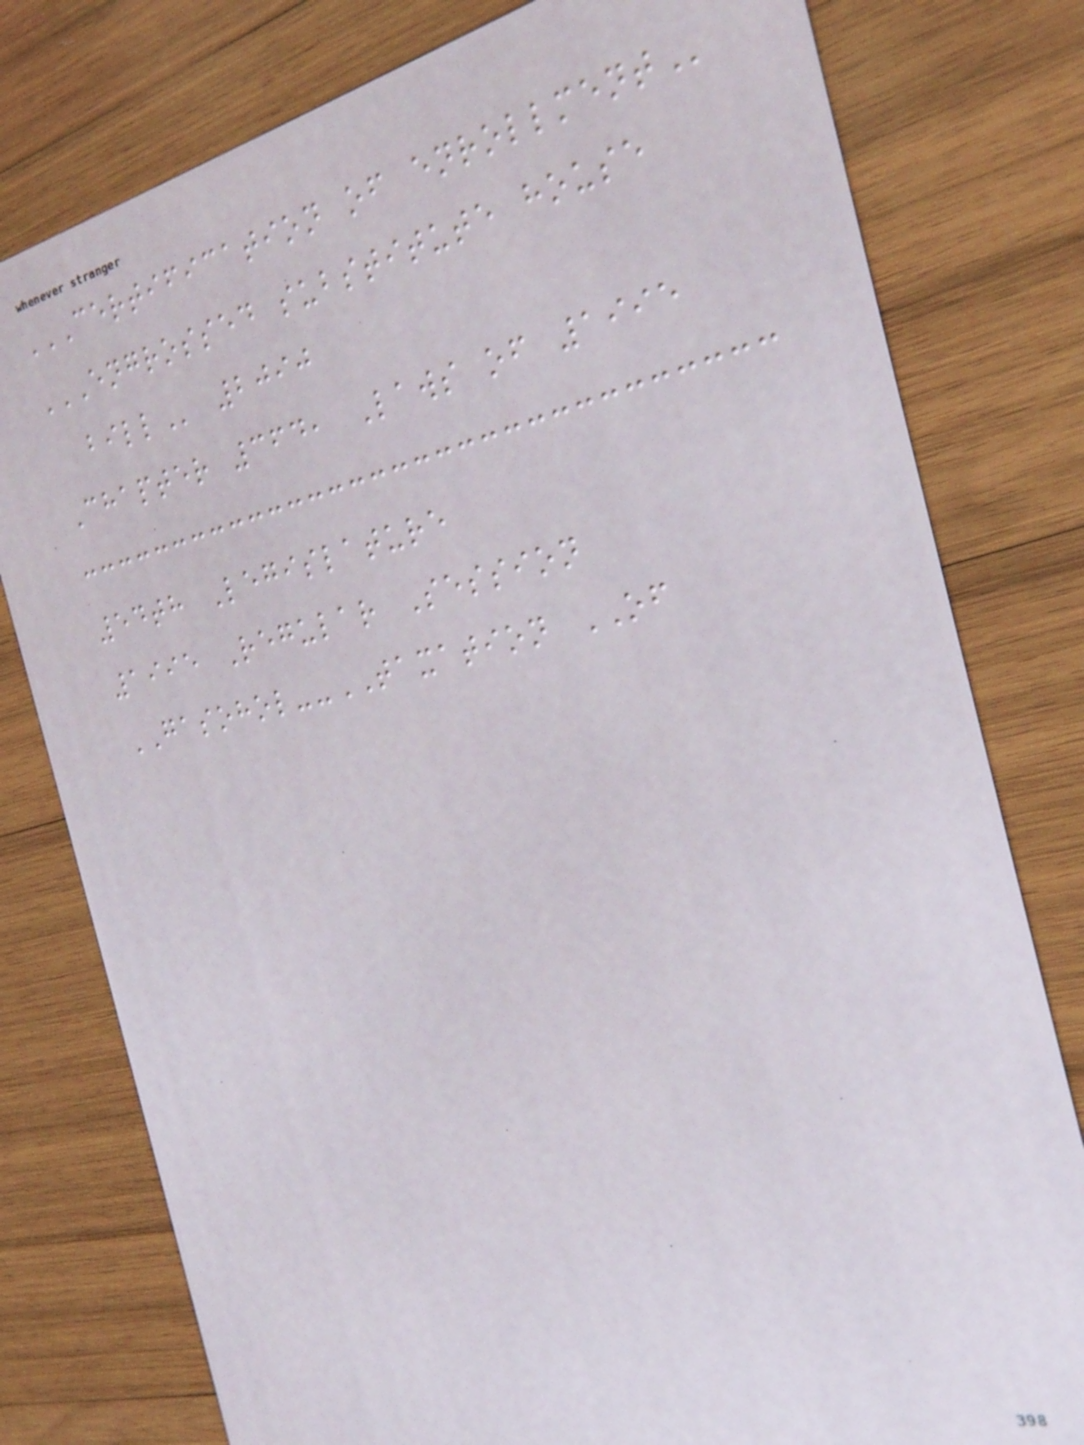CERTIFICATION OF ENROLLMENT
ENGROSSED SUBSTITUTE HOUSE
BILL 2090
Chapter 364, Laws of 1995
54th Legislature
1995 Regular Session
GASOHOL--TAXATION OF
